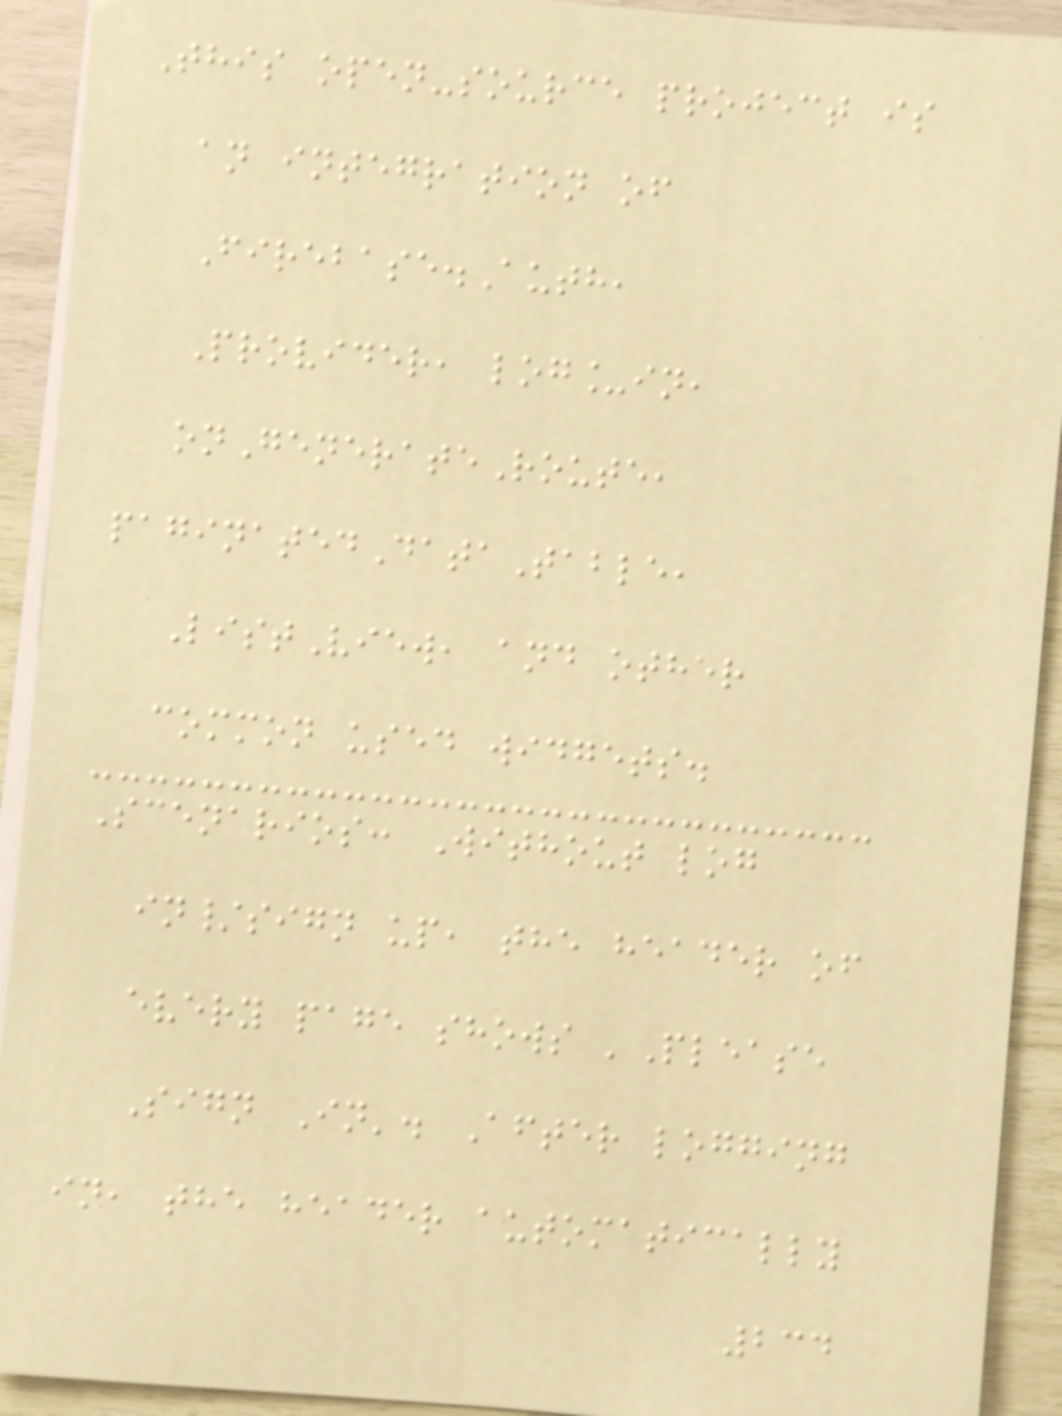This open-source project is
an integration of
Firebase.Auth,
Provider, log_in,
onGenerateRoute,
paginatedDataTable,
ListView, and other
common used widgets.
Scenarios: Without log
in/sign up, the header of
every page shows 'Please
Sign In'. After logging
in, the header automatically
234
